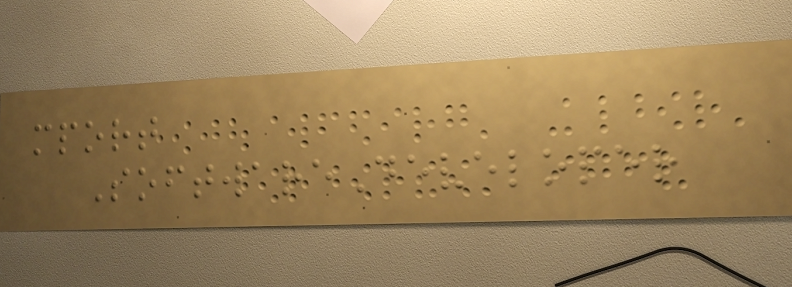mport
SoftwareDeveloper
